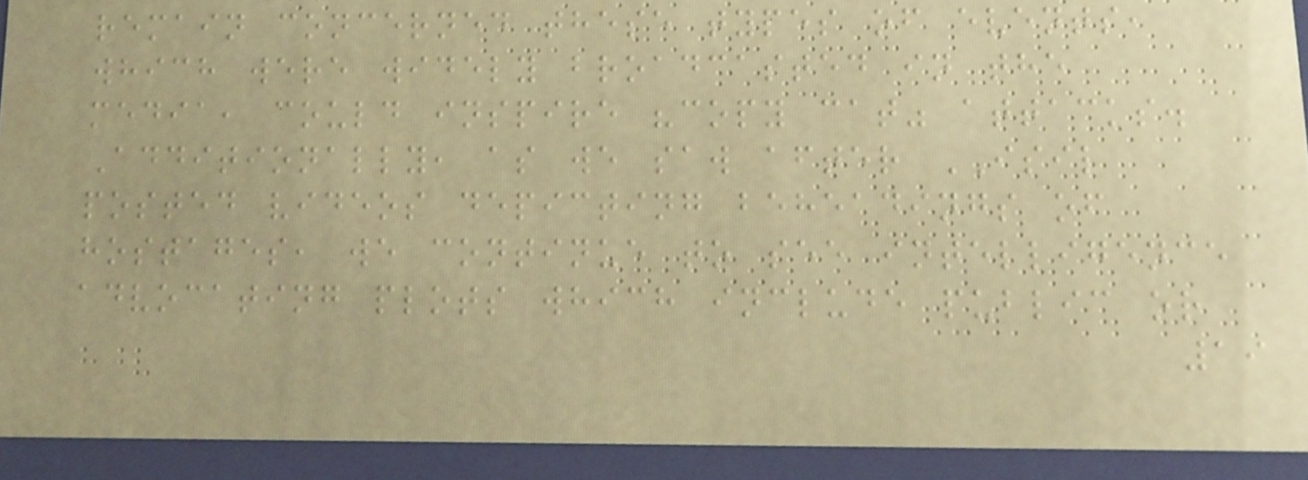remain concerned these types of events,
which were widely broadcasted in the
media, could inspire "copy cat" attacks.
Additionally, as we saw after ISIL
posted videos depicting beheadings of
hostages, we continue to see intelligence
advocating plots which include public or
19
